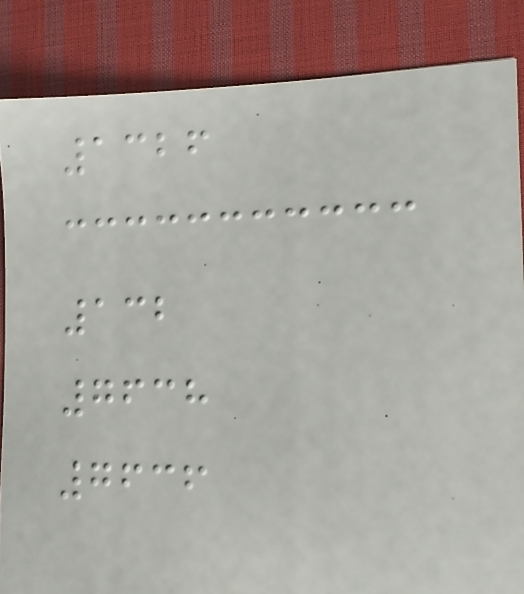1326
132
7638
7636
